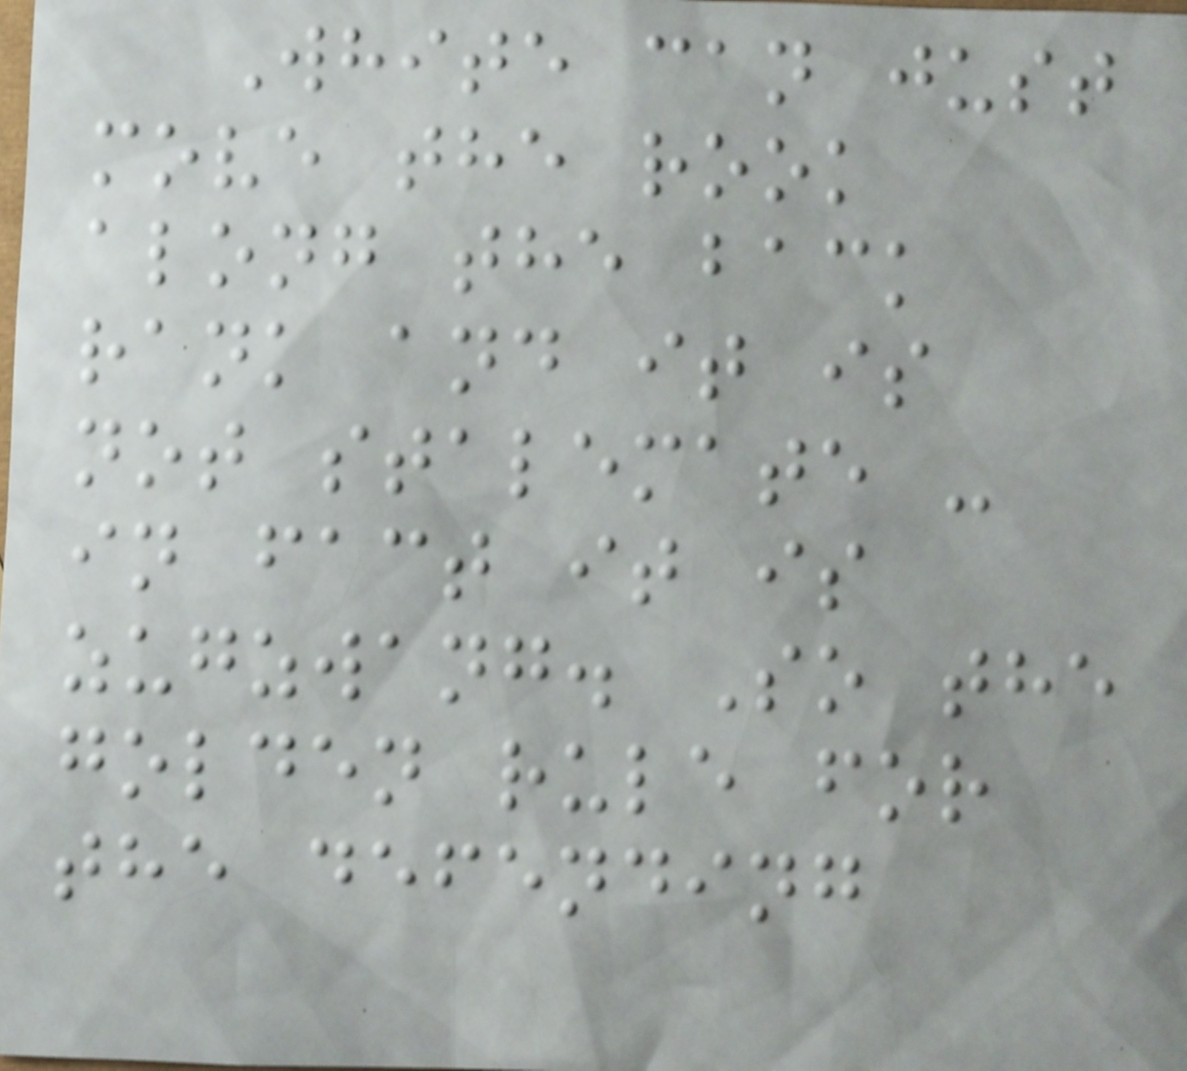White can just
move the rook
along the back
rank and it is
not stalemate -
in fact it is
zugzwang. So the
golden rule for
the defending
